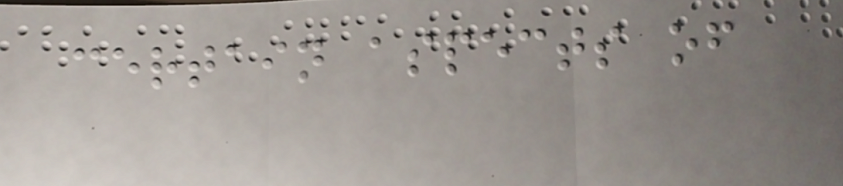certain aspects of
